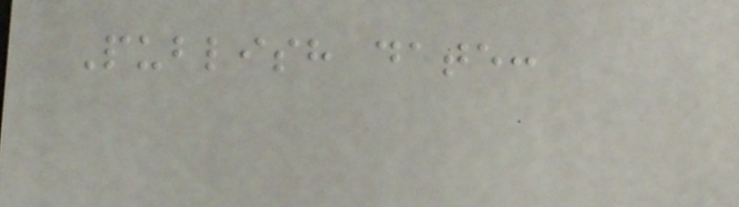Publish date:
